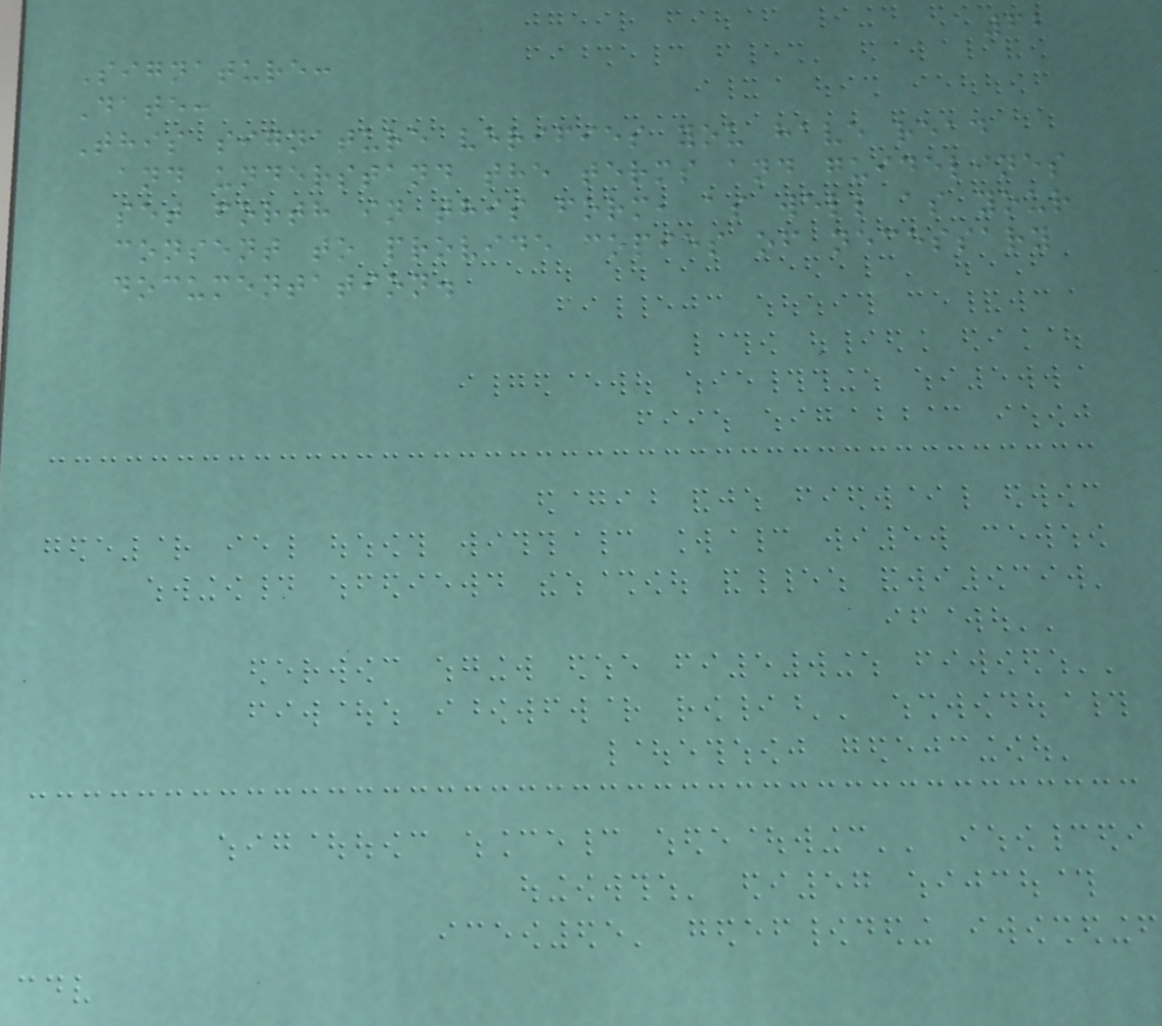62
Signature:
Date:
This signature verifies you have read
and understand the terms and guidelines
set forth in this form, as well as your
consent to provide copies of necessary
documentation.
